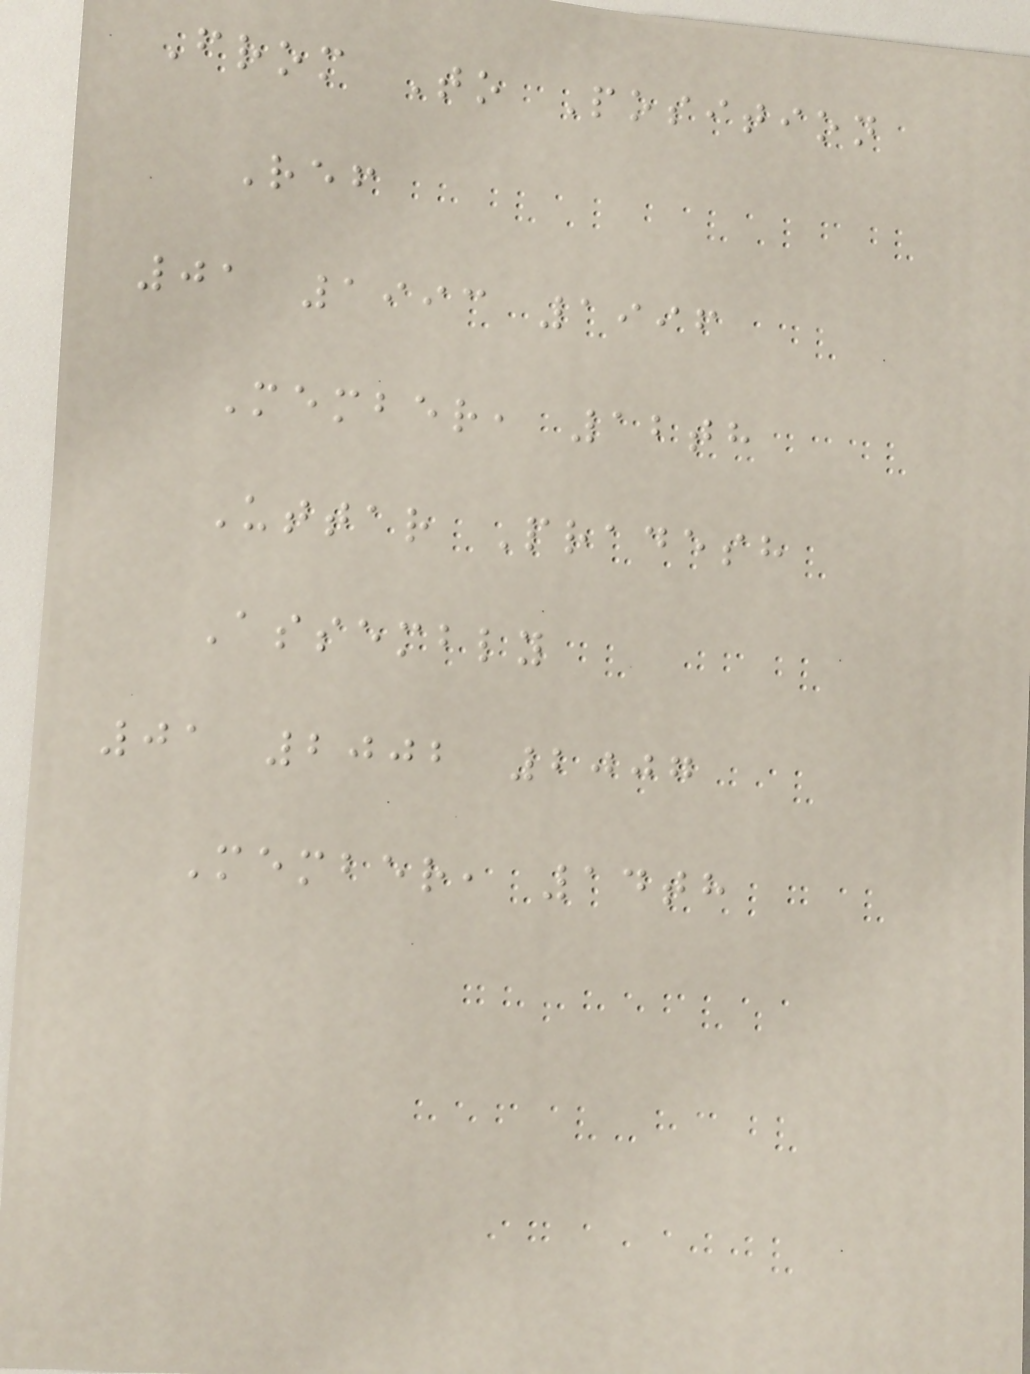From To Position
Ref
01 1993 1996
Member, 12th
Uttar Pradesh
Assembly
01 2002 2007
Member, 14th
